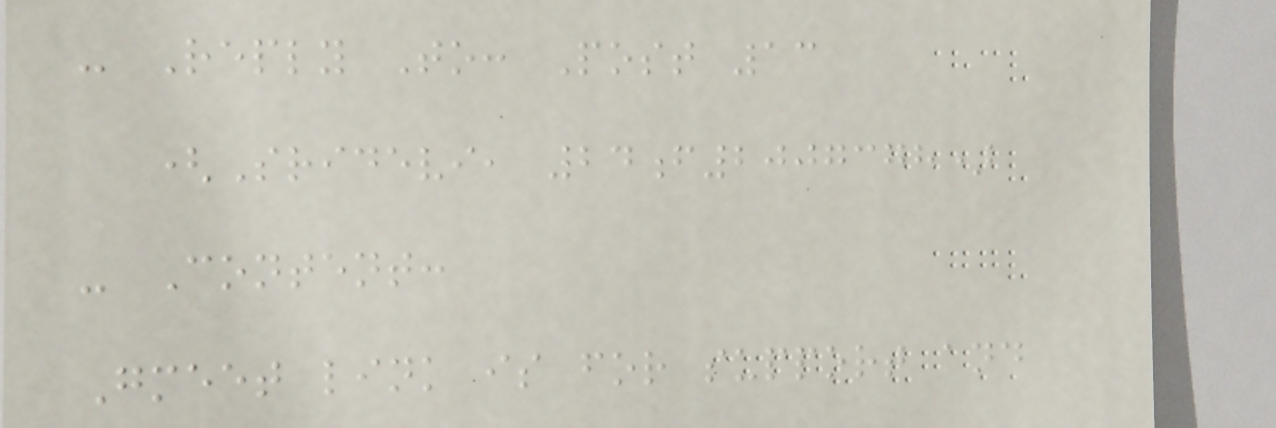- Reply To: Post 13
(Sridevi, 24f2007378)
- Content:
Gmeet link is for support and
